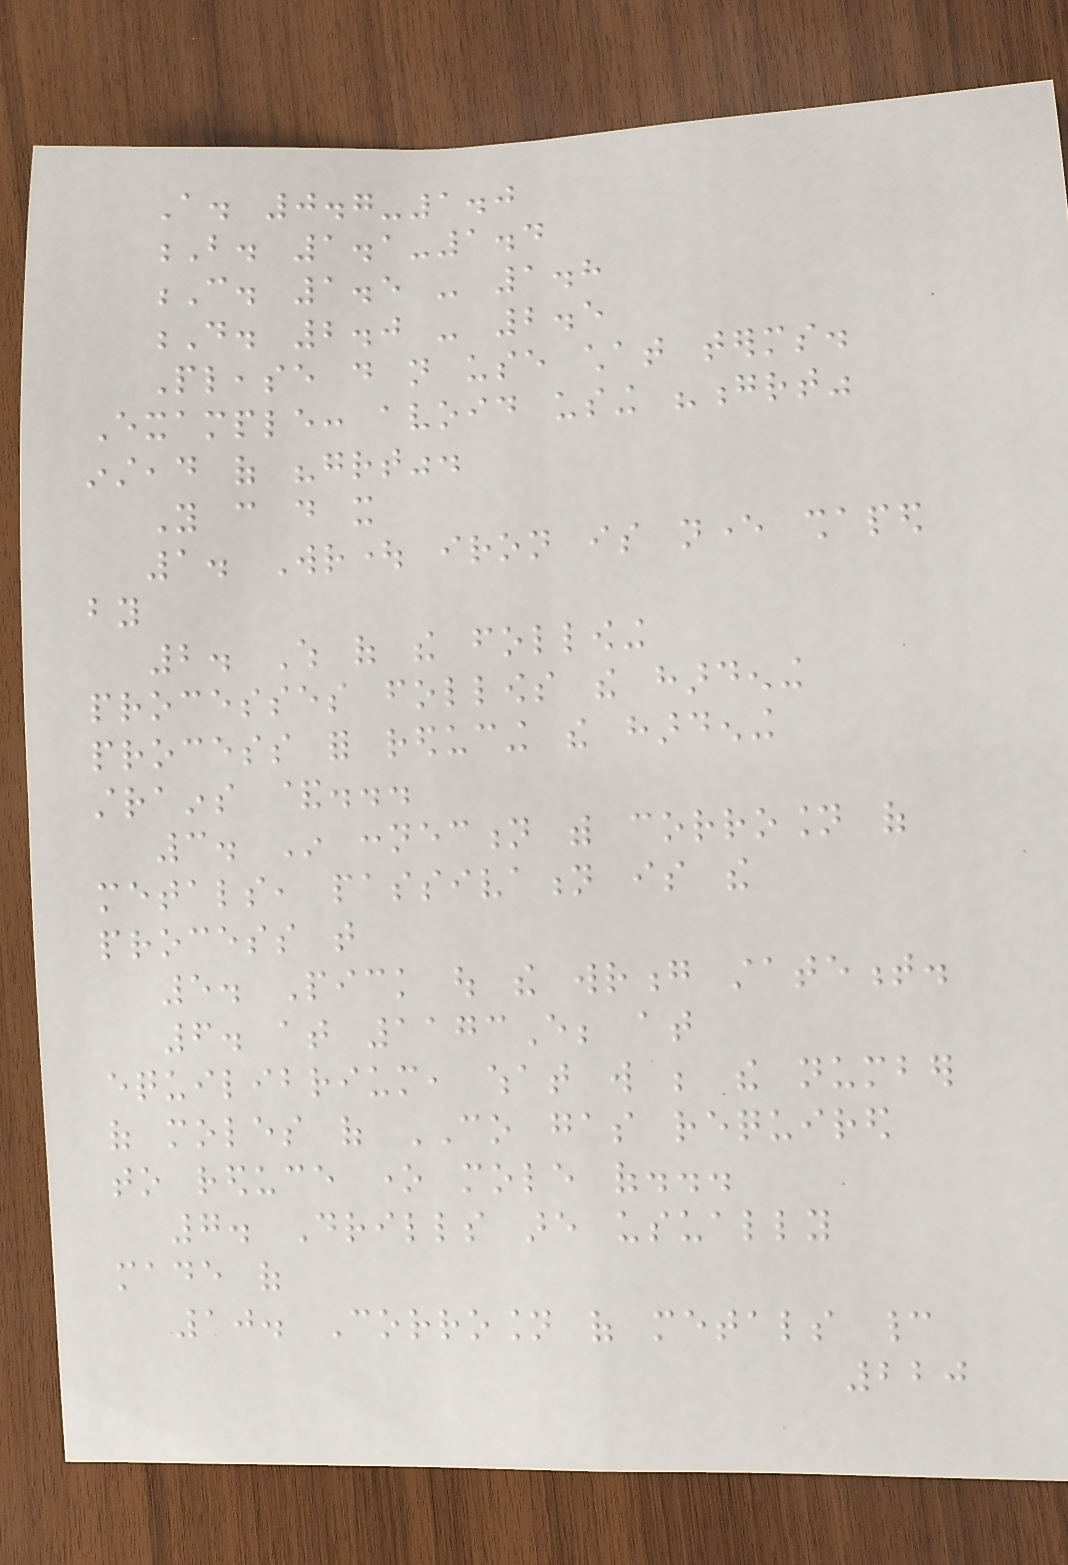A. 0.7-1.0
B. 1.1-1.4
C. 1.5 - 1.8
D. 2.0 - 2.5
Please do not use chat terms.
Example: avoid using "grt"
instead of "great".
You can do it
1. Wrought iron is never shaped
by
2. Which of the following
processes follows the hardening
process for reducing the hardening
strains &...
3. In connection with corrosion of
metals, passivation is the
process that
5. Pick out the wrong statement.
6. at 1173E; at
equilibrium, what will be the number
of moles of CO gas required
to reduce one mole of...
7. Drills are usually
made of
10. Corrosion of metals cannot
220
